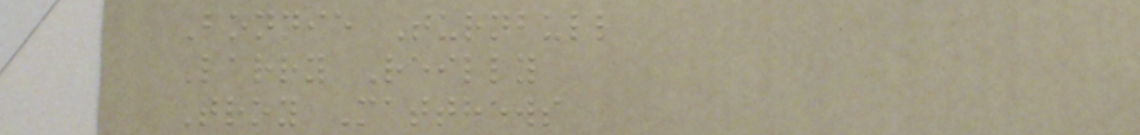Bonnie Turnbull
Larry Reilly
Troy Matthews
